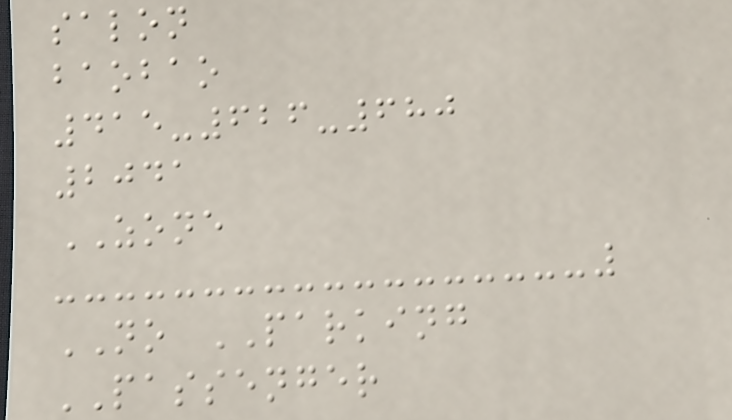salon
baobao
415-626-680
2041
ZONE
NO PARKING
PASSENGER
